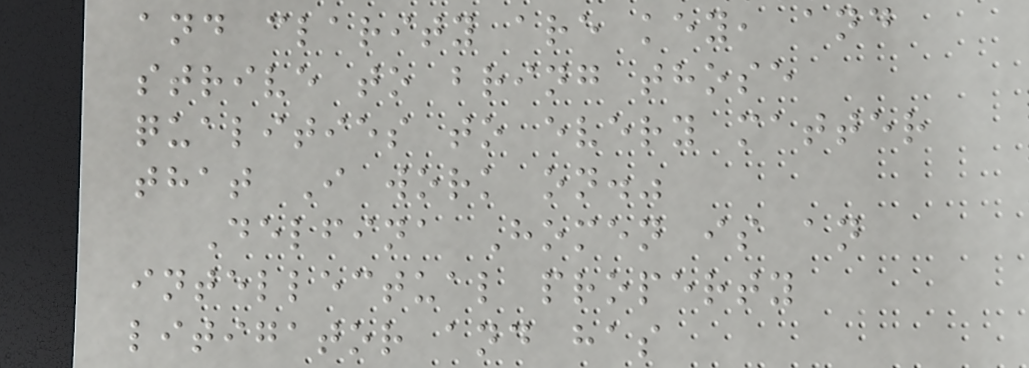and clarity are key, and
strive to bring those
qualities to every matter
that I work on."
Delfina Homen is an
intellectual property
litigator and has
